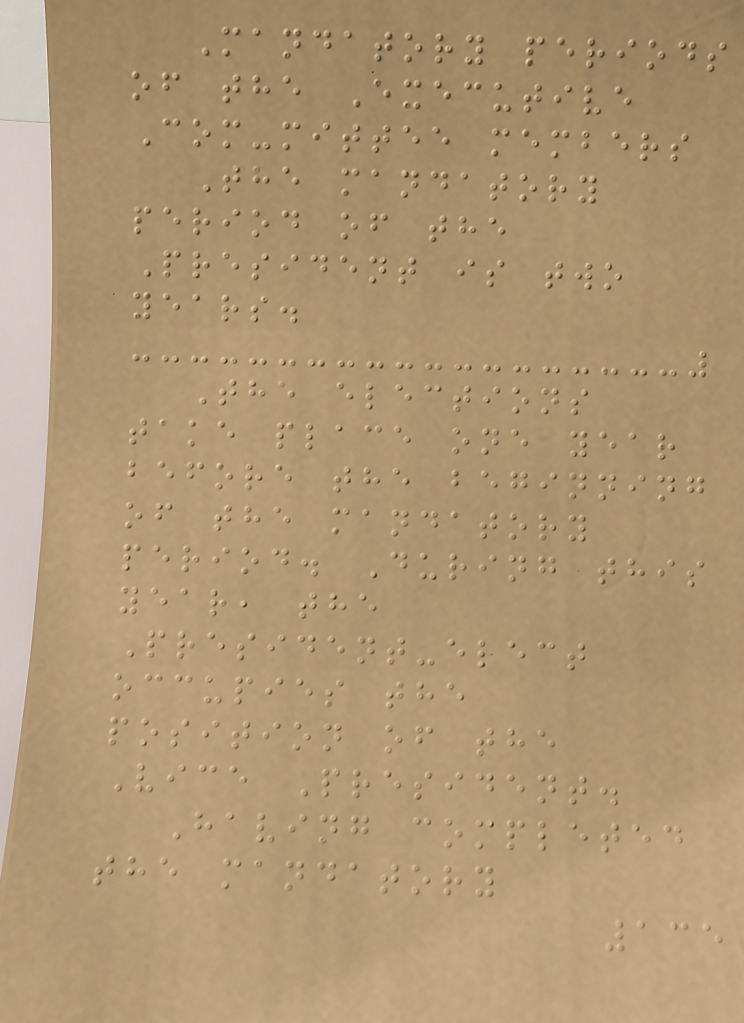Mandatory periods
of the Executive
Com-mittee members
The mandatory
period of the
President is two
years.
The elections
take place one year
before the beginning
of the mandatory
period. During this
year, the
President-elect
occupies the
position of the
Vice President.
Having completed
the mandatory
135
